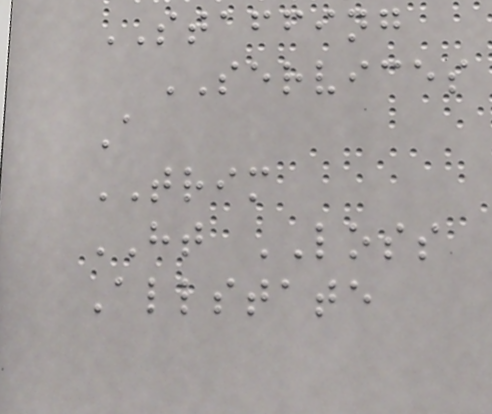STAFFING
SERVICES
A
TRIM
HT LOSS
Allstate
